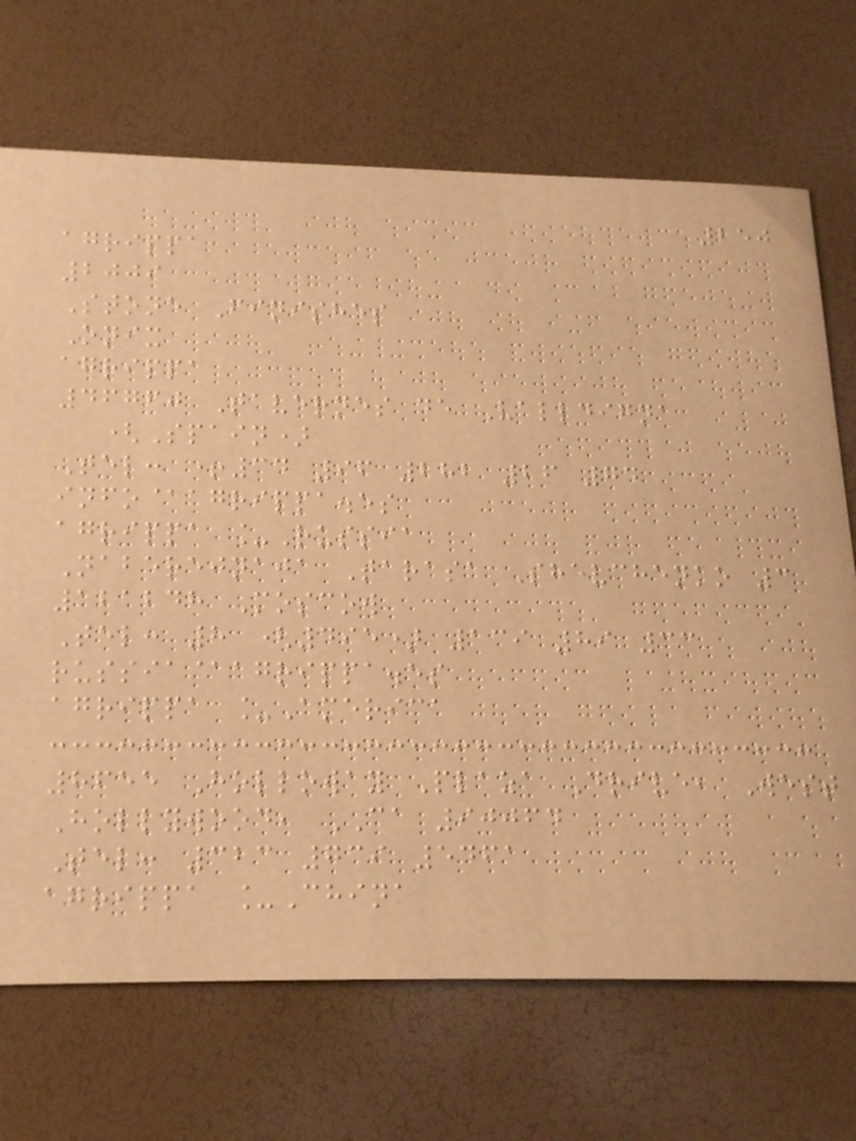250
agrippa
2009
Stone Finishes
Onix
agrippa
46760 Tavernes de Valldigna
(Spain)
Tel: +34 96 282 26 74
info@agrippa.es
agrippa _Russia
Naberejnaja Tarasa Shevchenko 3
121248 Moscow
Tel: 8 (495) 139 89 33
russia@agrippa.es
agrippa _America
8655 Holloway Plaza Drive, West
Hollywood, CA 90064
Tel: 323 739 5461
agrippa _China
